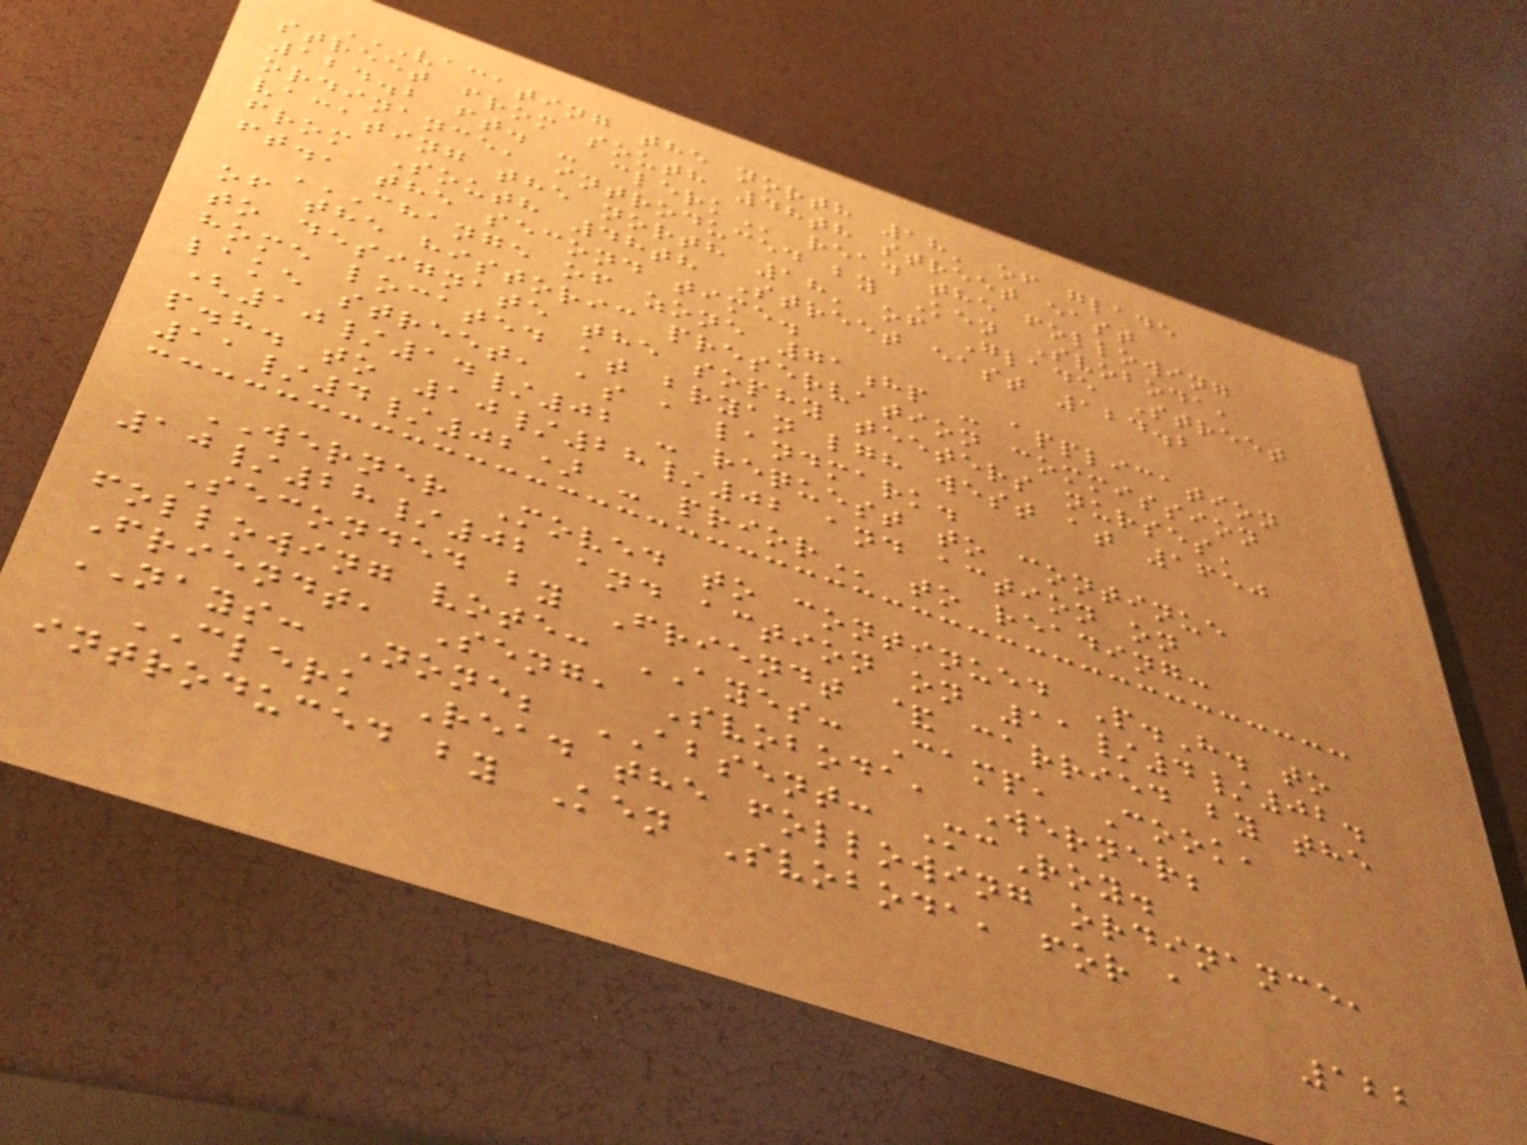VACATING THE NORTH 18' OF GLADE
STREET FROM SOUTH 48TH STREET EAST
124.2 FT. - CLERK read the following
ordinance, introduced by Ken Svoboda,
vacating the north 18' of Glade Street
from South 48th Street east 124.2
ft., the second time.
CHANGE OF ZONE 71HP - APPLICATION
OF THE HISTORIC PRESERVATION COMMISSION
TO DESIGNATE THE SOPHY TEETERS NURSES'
HOME LOCATED AT BRYAN LGH WEST AT 1650
LAKE STREET, AS A LANDMARK.
(10/14/02 - REQUEST TO CONTINUE
P.H. TO 10/28/02 AND ACTION ON
11/4/02) - PRIOR to reading:
WERNER Moved to continued P.H. to
10/28/02 and action on 11/4/02.
Seconded by Friendt & carried by the
following vote: AYES: Camp, Cook,
Friendt, Seng, Svoboda, Werner;
NAYS: None; ABSENT: McRoy.
CLERK Read the following ordinance,
introduced by Ken Svoboda, for a
122
